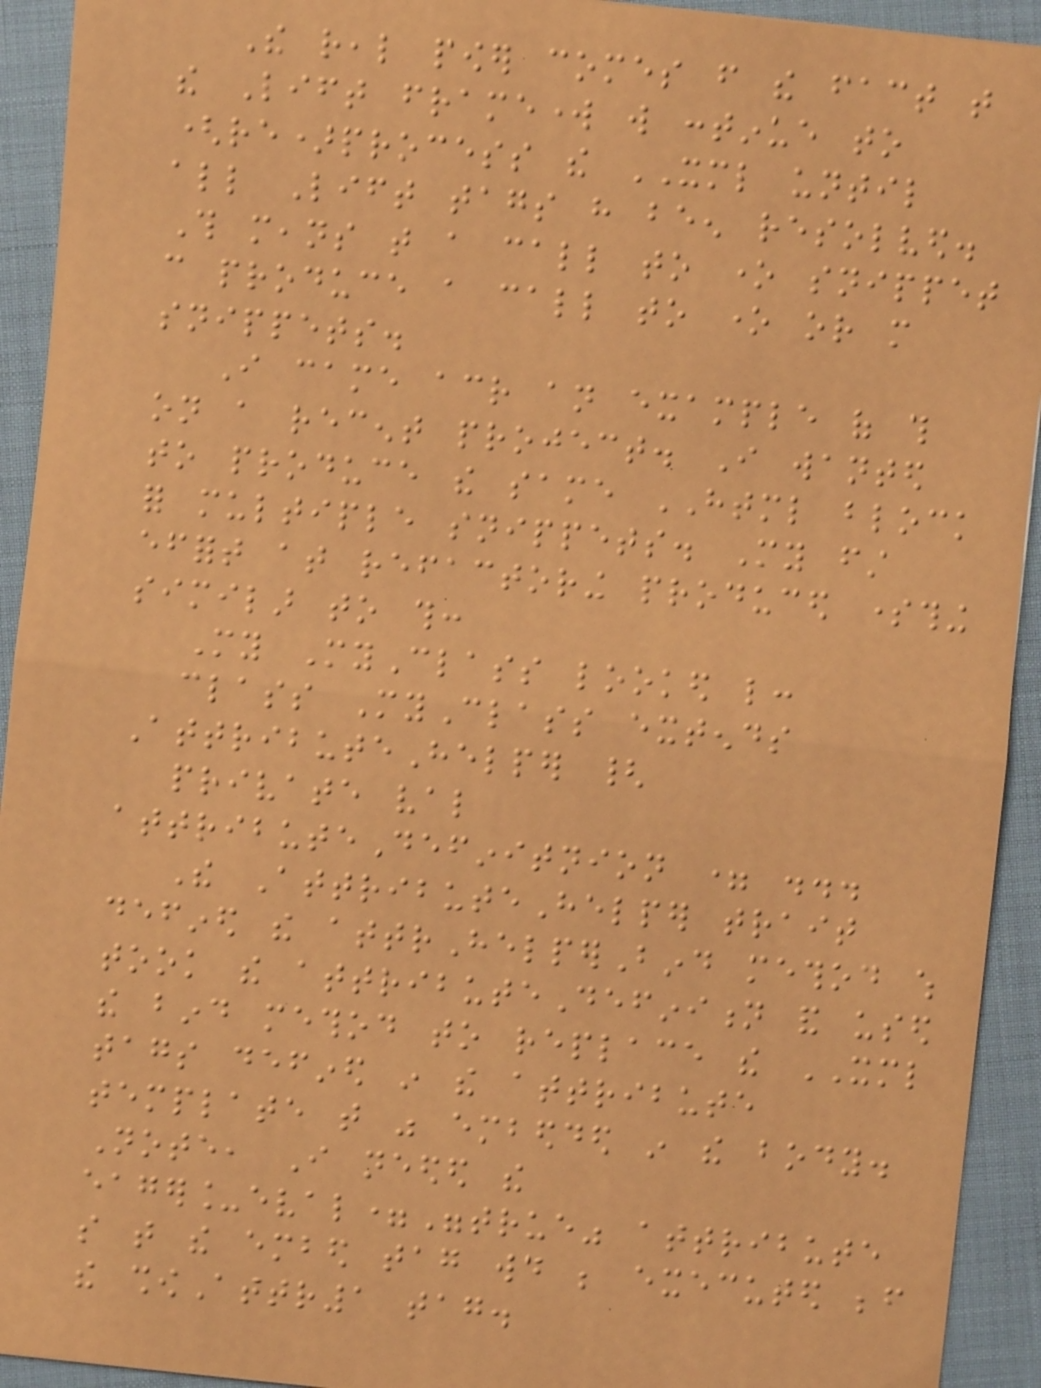The real power comes from the fact that
the Lift framework will continue to
(re)process the XML until
all Lift tags have been resolved.
This means that a call to one snippet
can produce a call to one or more
snippets.
I came across an example of this
on a recent project. I wanted
to produce the same HTML block
for multiple snippets. My first
effort at refactoring produced something
similar to this:
My MyClass looked like:
class MyClass extends
AttributeHelper {
private val
attributeDefinitnion = ...
The AttributeHelper trait
defined the attrHelperBind method which
took the attributeDefinition and used
the bind method to replace the XML
tags defined in the attribute
template that was embedded in the body.
Note, I needed the
eager_eval="true" attribute
so that the embed tag would be executed before
the showAttr1 tag.
